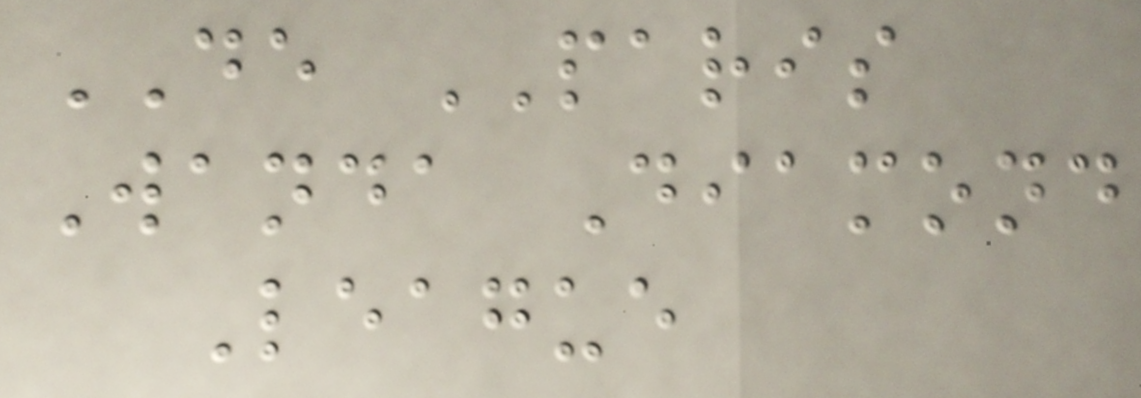DE PARIS
Wanda Diamond
League
